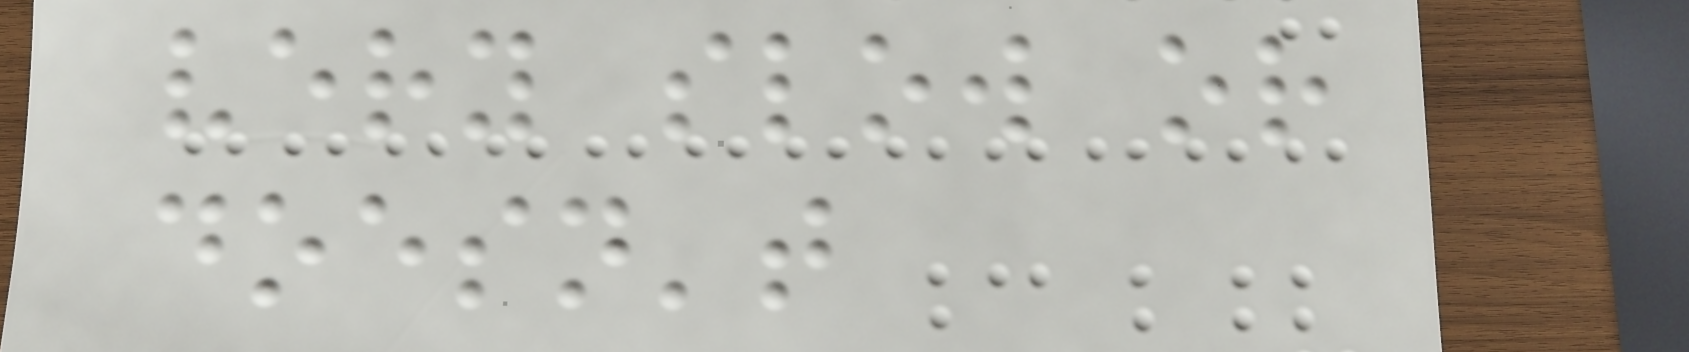very slow or
doesn't
